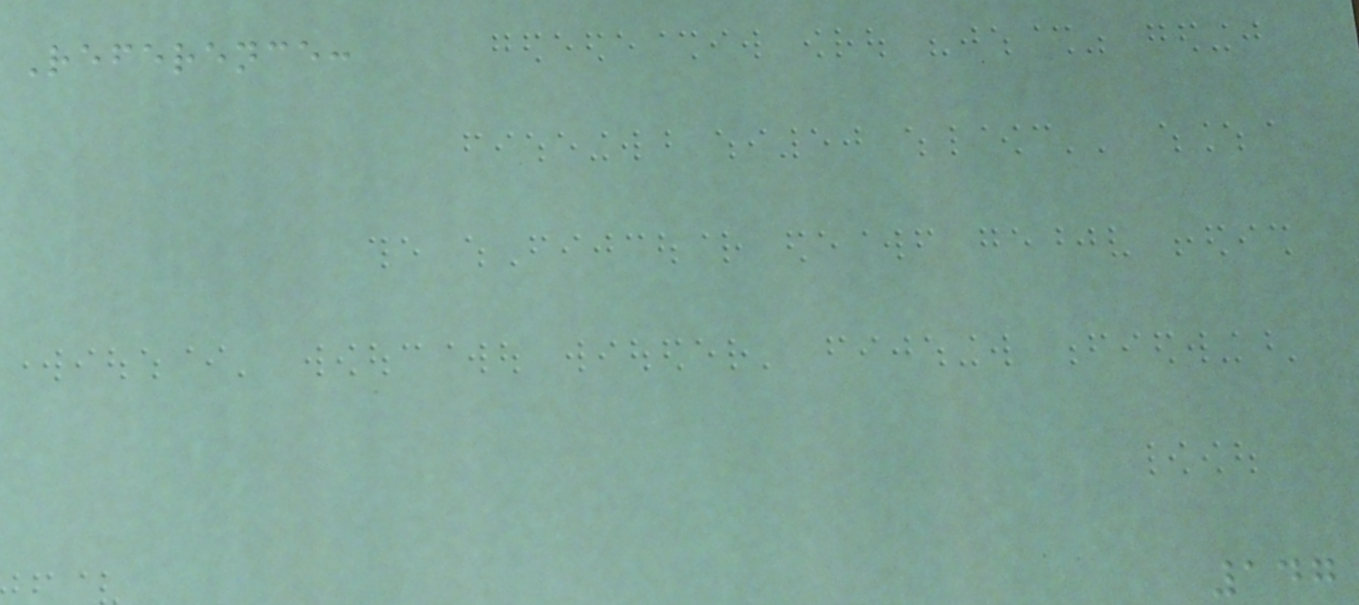Reference:
147
